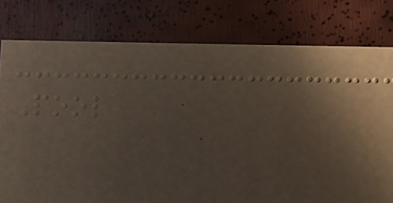Pool
